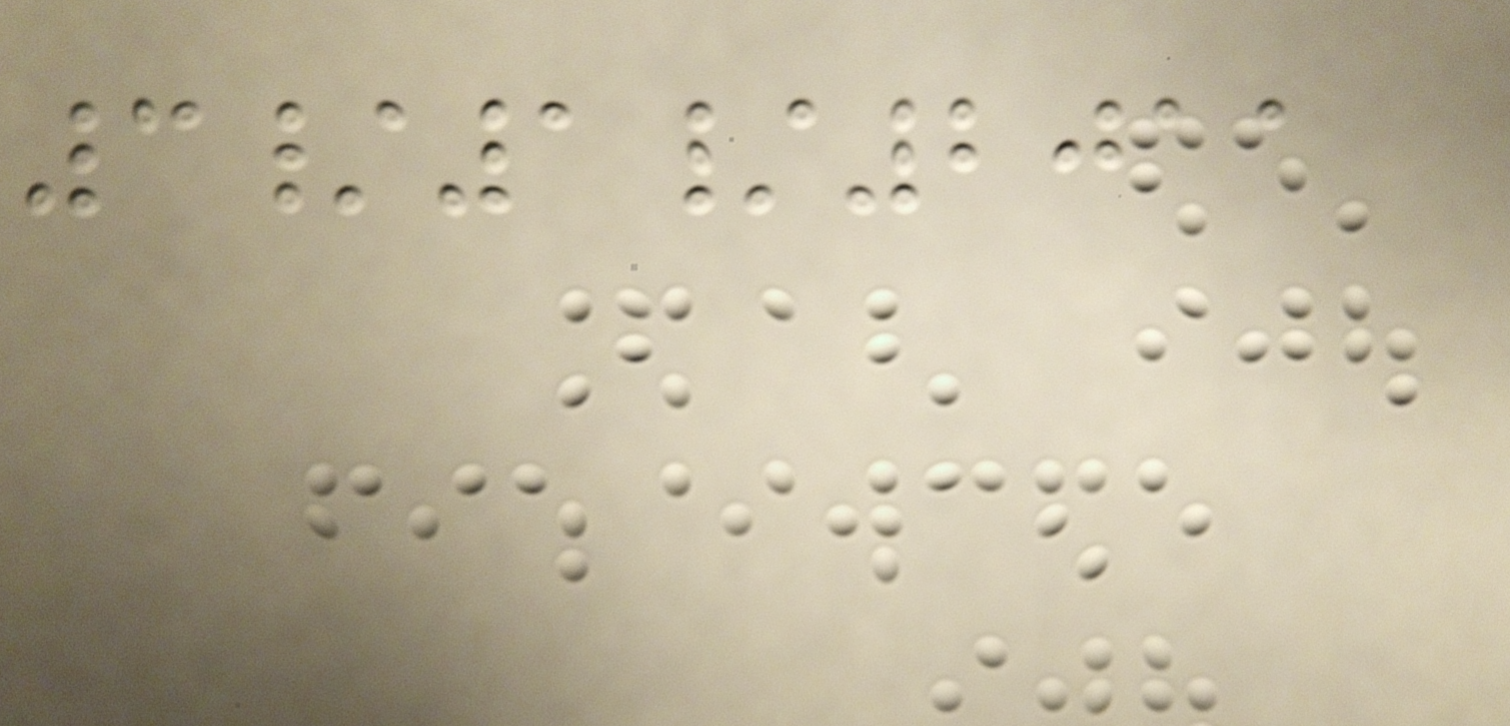3/1/2011
